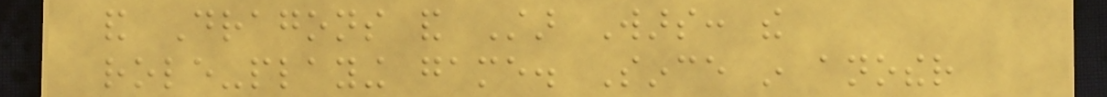and Dragons and Star Wars: the
role-playing game. Since in another
